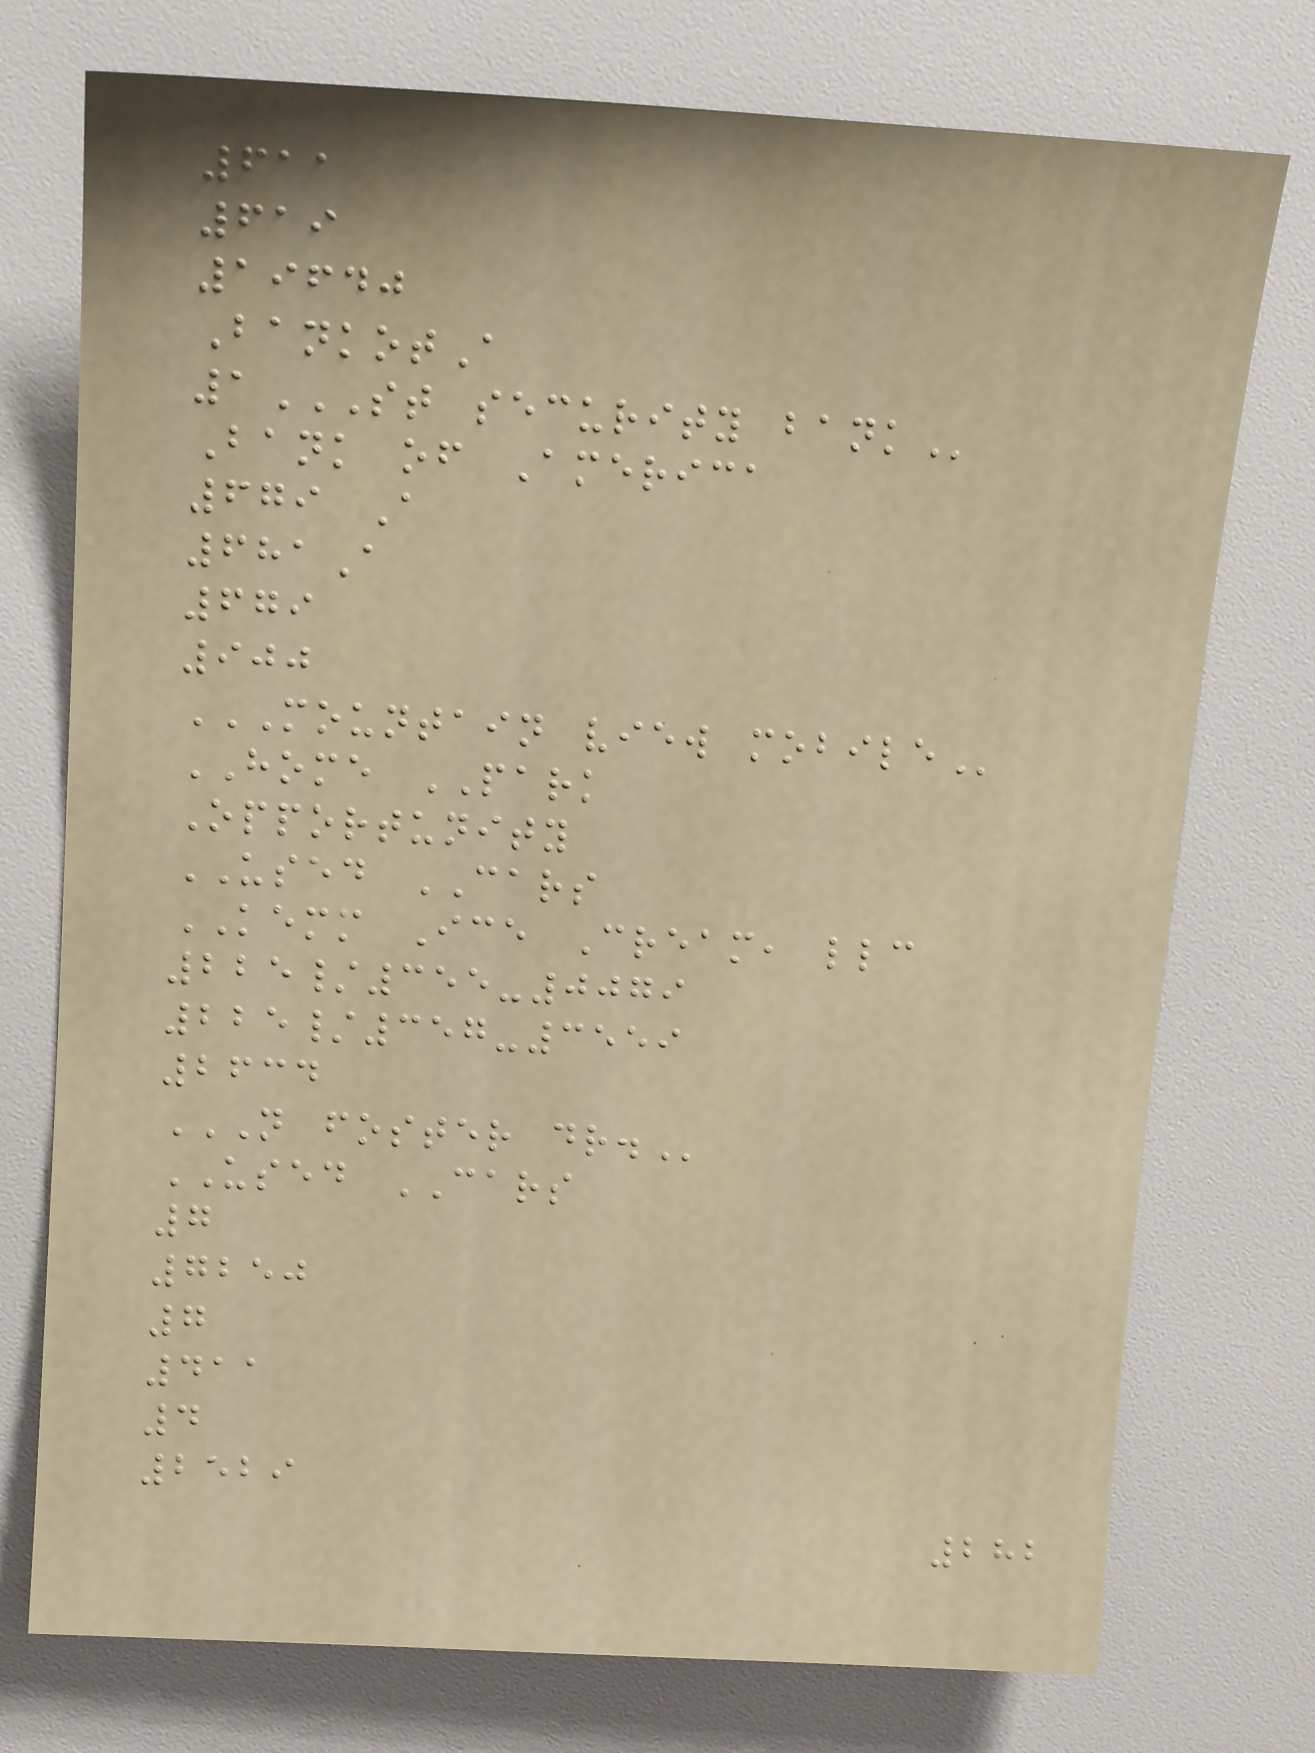611
619
19640
BankotA
1ST SECURITY BANK
Bank of America
679 A
681A
679
900
MOUNTAIN VIEW MOBILE
HOME PARK
Opportunity
USED CARS
KEMM Ice Cream, llc
225/355-0079
225/357-3559
2634
N FOSTER DR.
USED CARS
7
7250
7
411
4
2529
282
